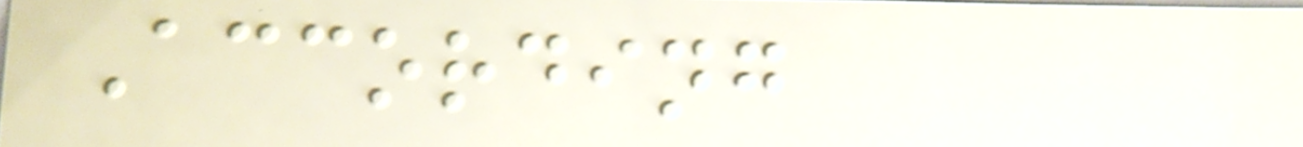According
